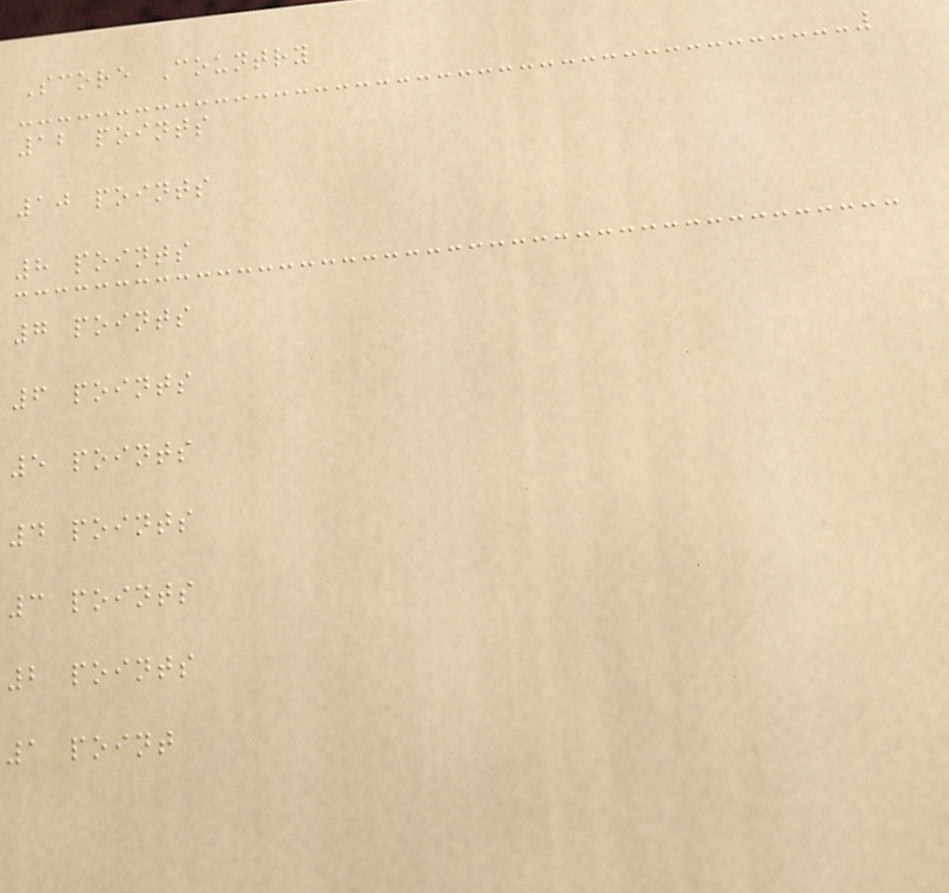Score Country
12 points
10 points
8 points
7 points
6 points
5 points
4 points
3 points
2 points
1 point
